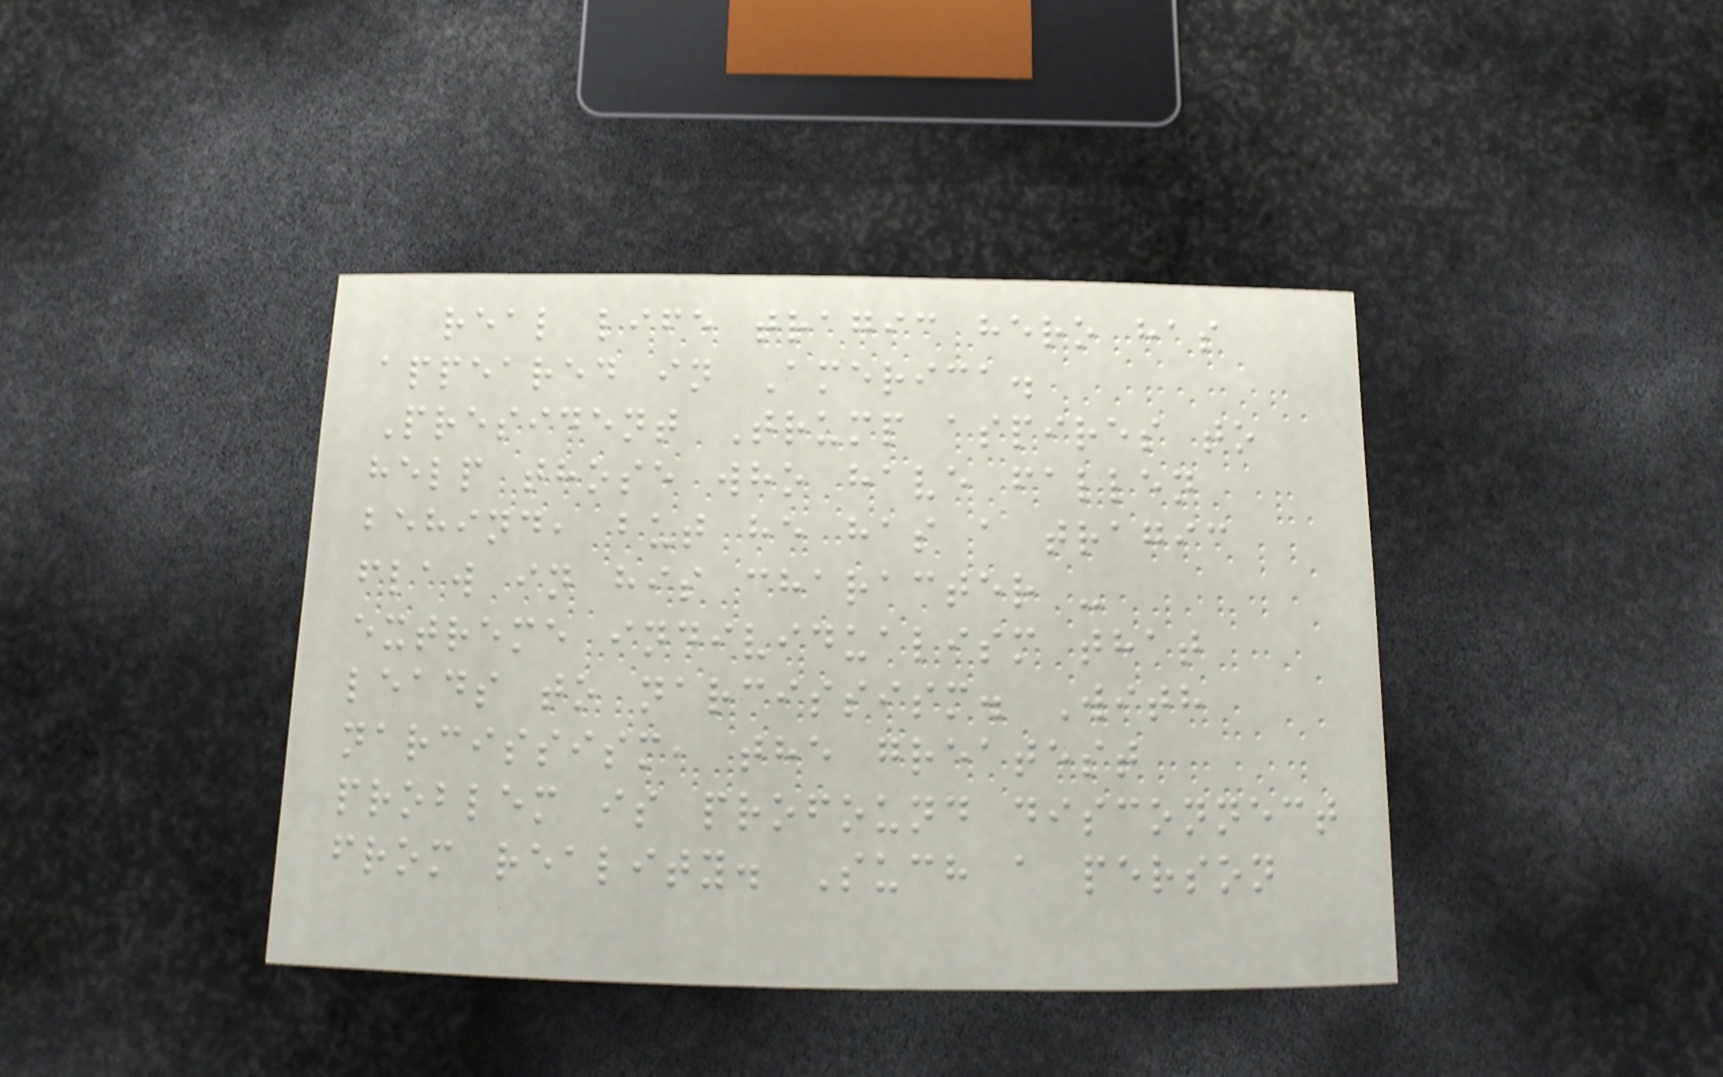real life tragic hero has
appeared in America.
President Trump aspires to
help those who have fallen
behind, but he has a tragic
flaw in his character -
extreme individualism that
leads to narcissism. With
narcissism, the greatest
problem is profound disconnect
from reality. Such a person
